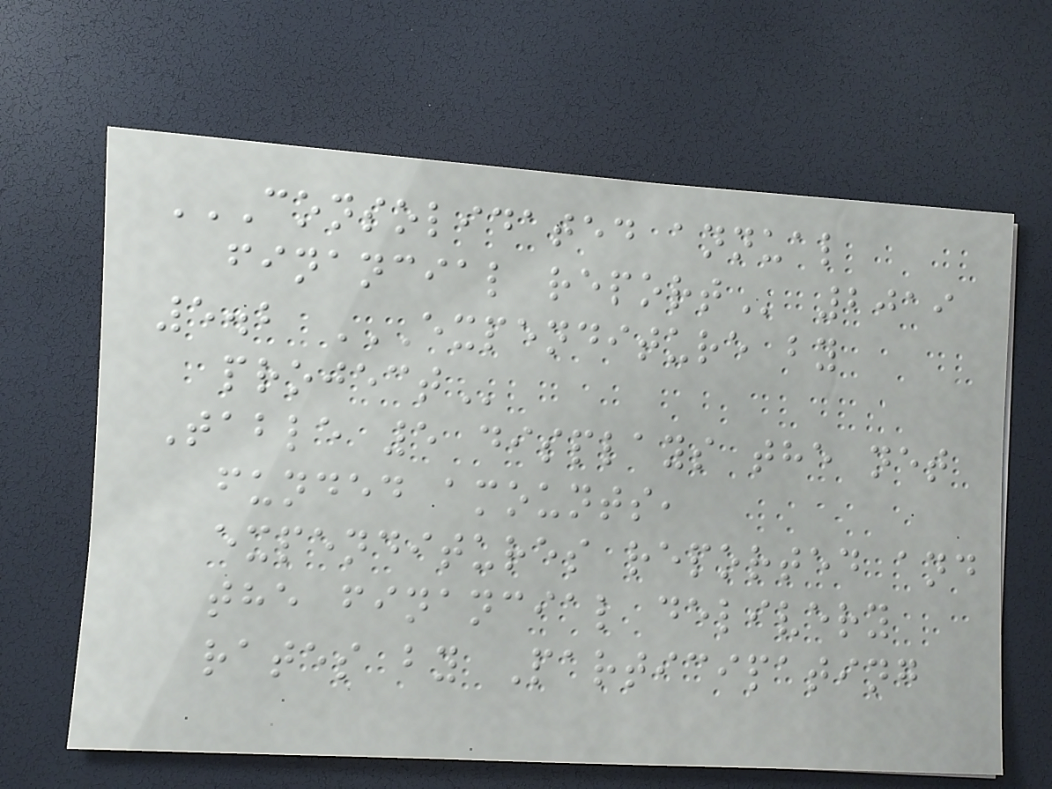CONSOLIDATED ANNUAL
FINANCIAL REPORT 2019
5.2 EXPENDITURE BY
PROJECT
Table 5 displays the net
funded amounts,
expenditures reported and
the financial delivery
rates by Participating
